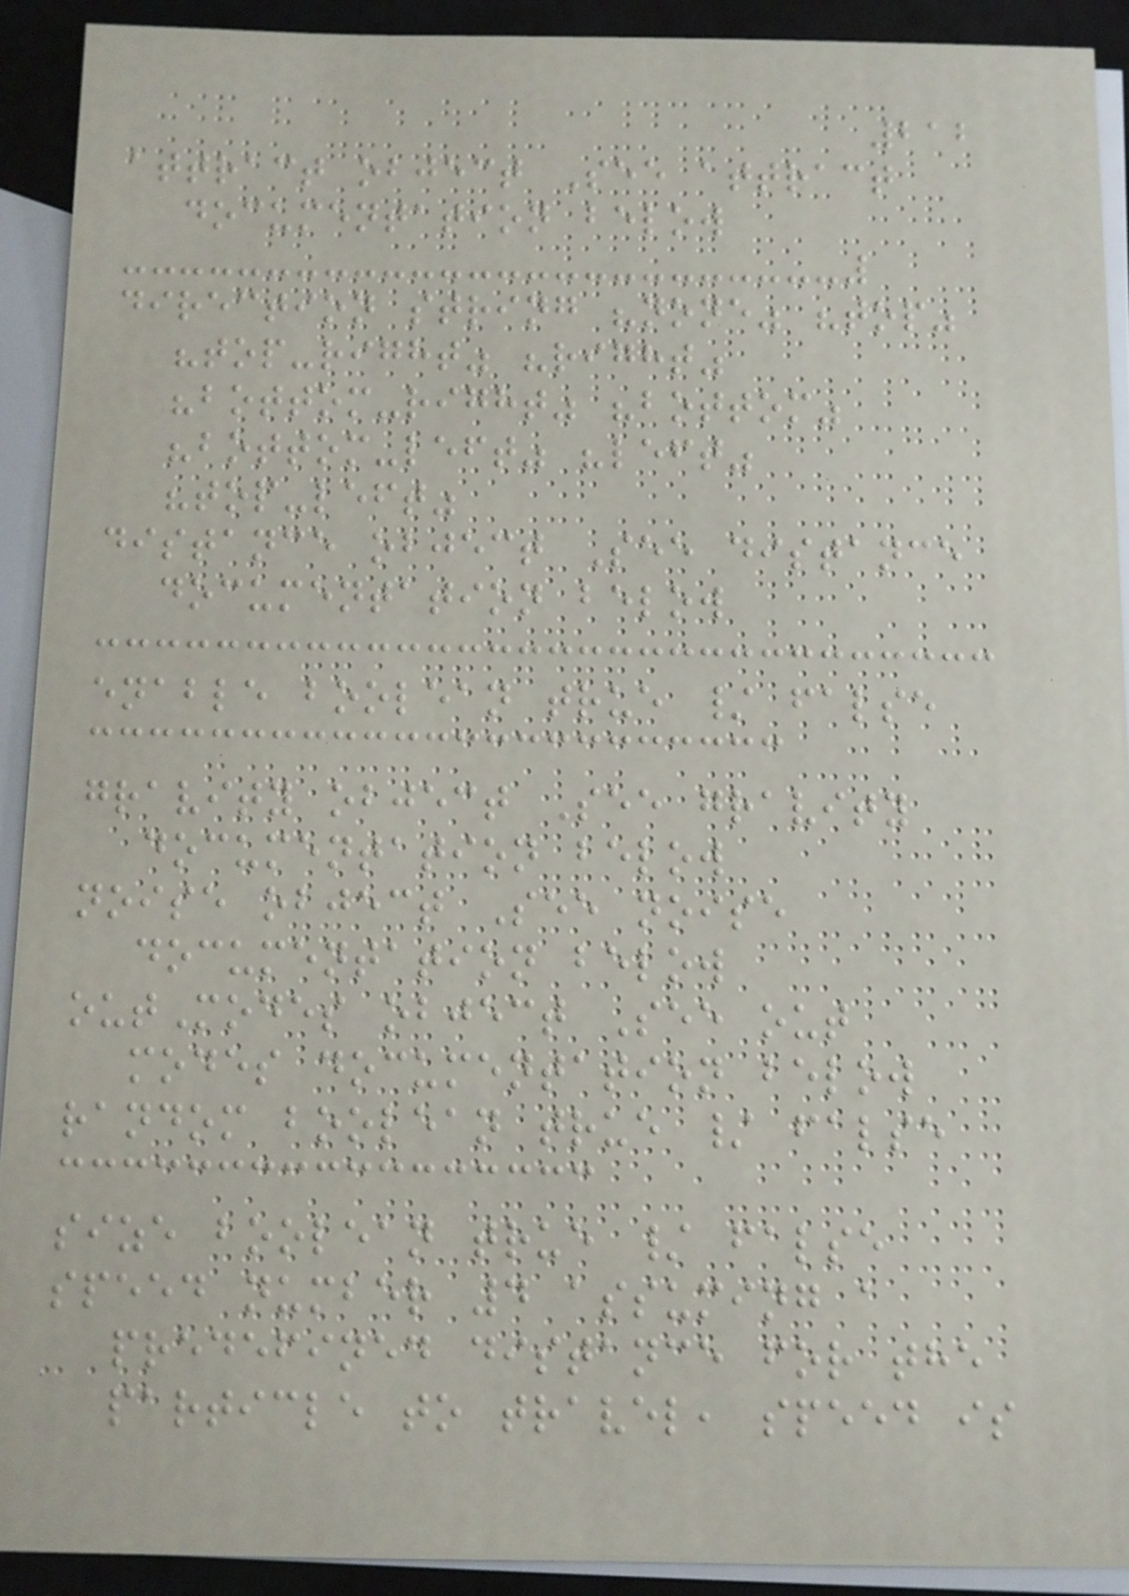212
attract object See attract
documentation below
direction string "none" "top"
"top-right" "right"
"bottom-right" "bottom"
"bottom-left" "left"
"top-left"
distance object See distance
documentation below
enable boolean true / false
gravity object See gravity
documentation below
noise object See noise
documentation below
outModes object See out
modes documentation below
random boolean true / false
size boolean true / false
speed number 4 assuming a
predefined distance for the
particle to travel, speed is
